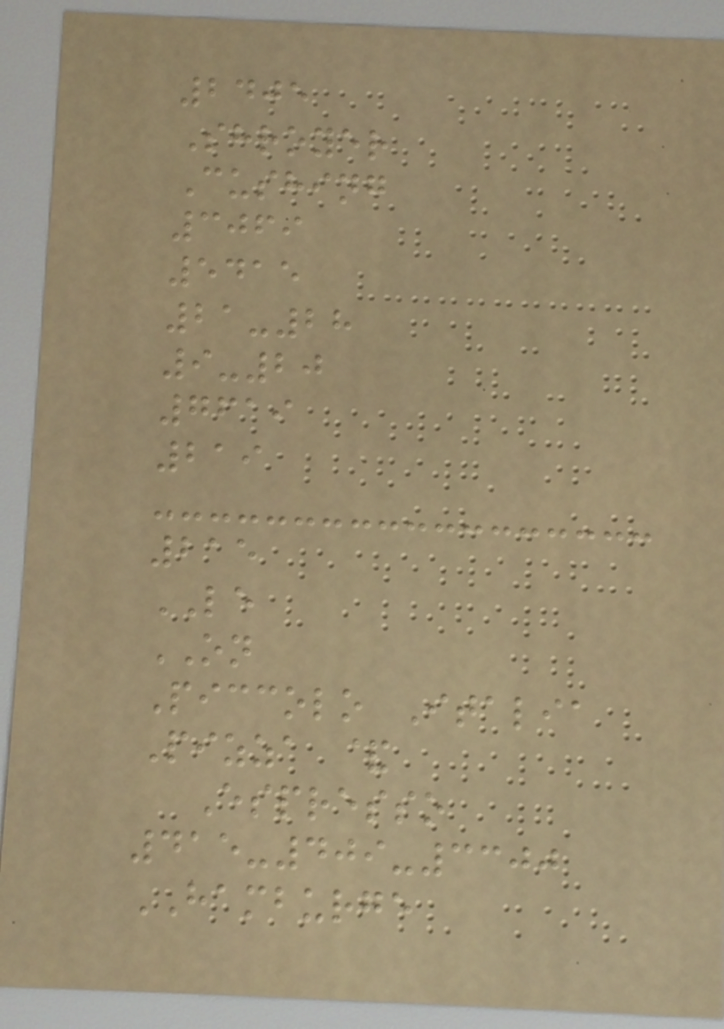2405
Shroyer
Cushing
3069
5415
21-28
9-20
7619
219
215
LE
ON
Piccolo Italia
Pizza &
Espresso
415-409-3300
HAMBURGE
